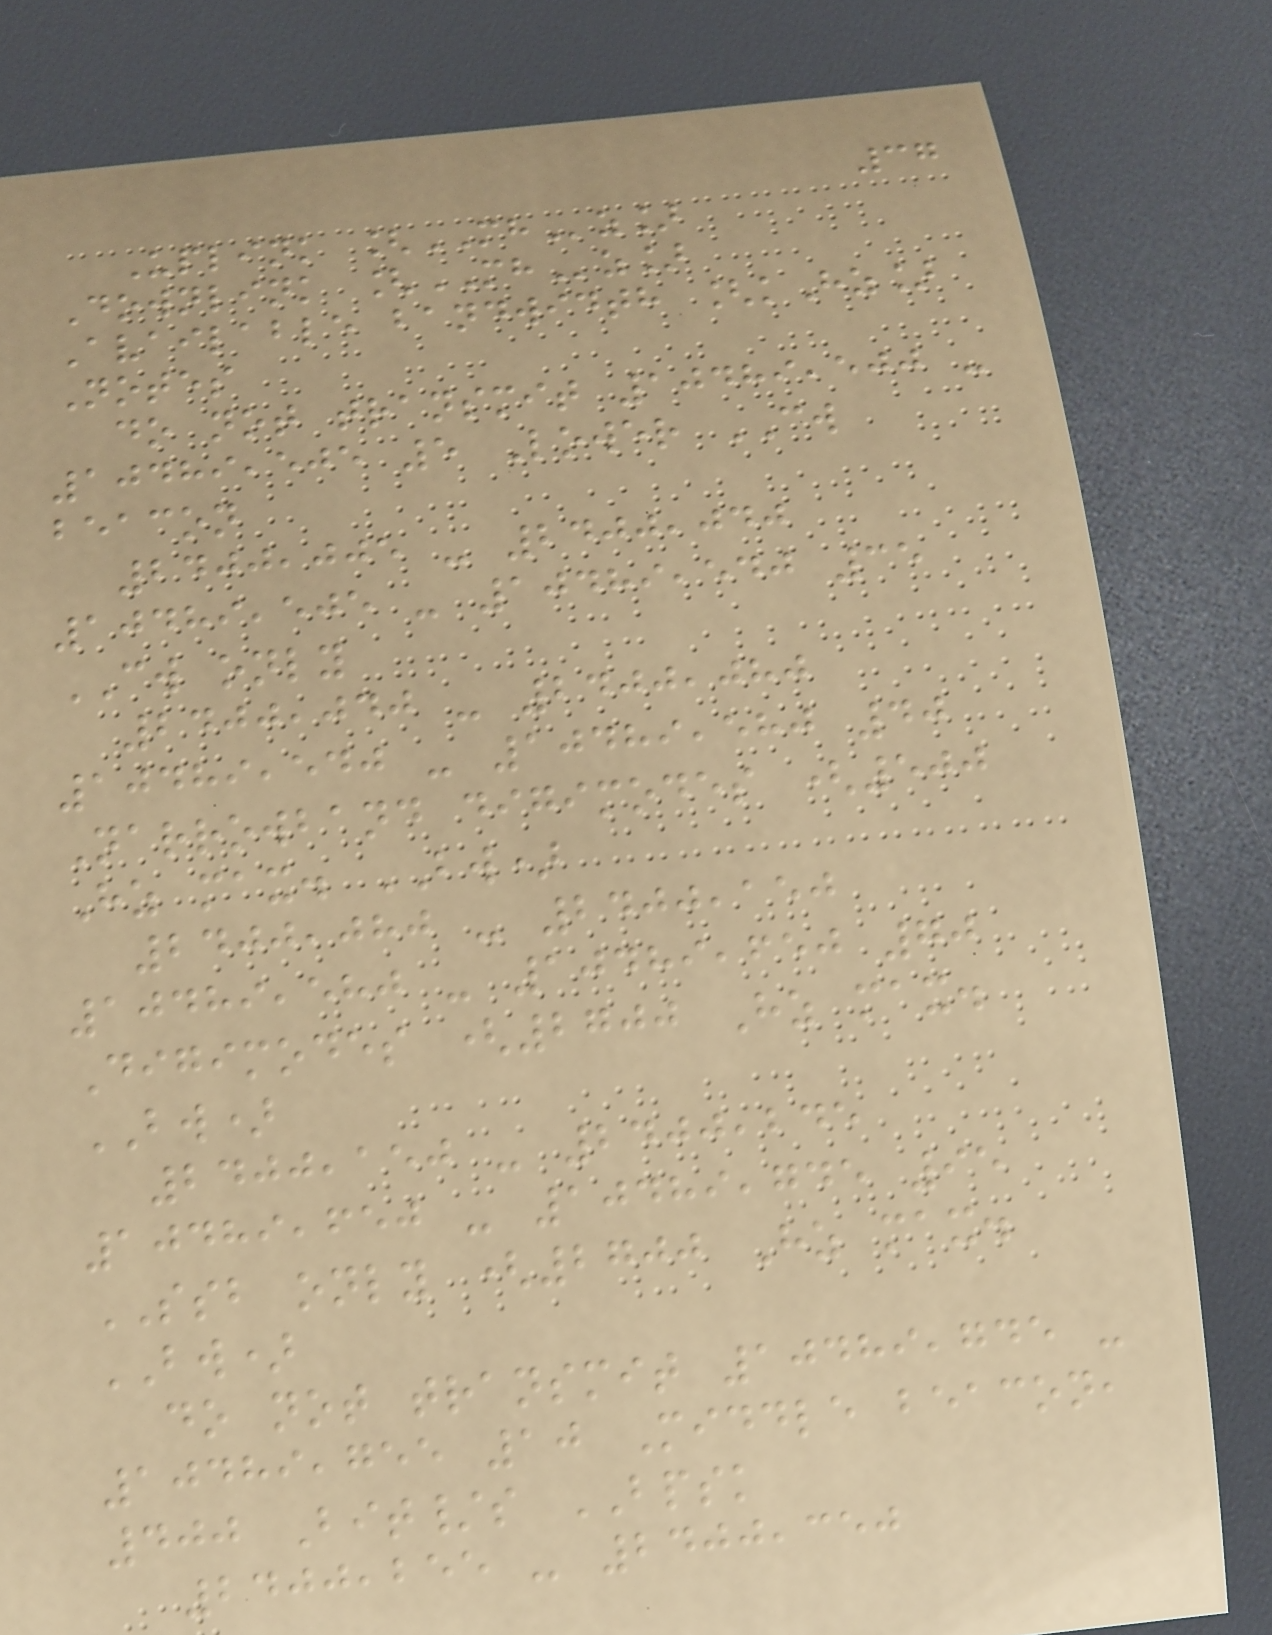37
Uplink [MHz]
Downlink [MHz]
Available bandwidth [kHz]
Notes
do not transmit 10489,500 -
10489,505 5 Lower CW
beacon
2400,005 - 2400,040
10489,505 - 10489,540 35
CW only
2400,040 - 2400,080
10489,540 - 10489,580 40
Narrowband digimodes (500
Hz max. BW)
2400,080 - 2400,150
10489,580 - 10489,650 70
Digimodes (2700 Hz max.
BW)
2400,150 - 2400,245
10489,650 - 10489,745 95
SSB only (2700 Hz max.
BW)
do not transmit 10489,745 -
10489,755 10 Middle beacon,
400 Bit/s BPSK
2400,255 - 2400,350
